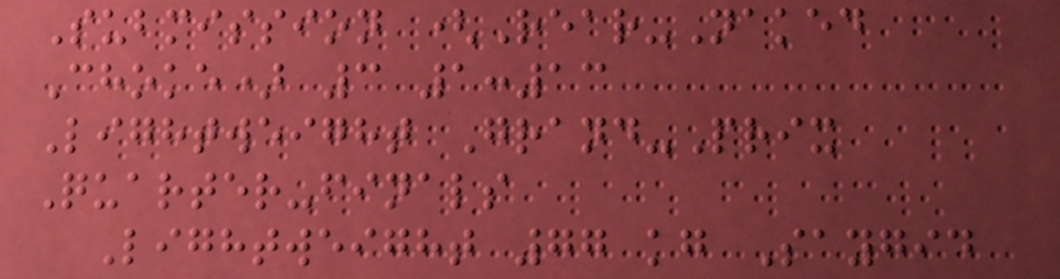Submission (Rear-Naked
Choke) 3 1:13
Lightweight Grand-Prix
Quarter-finals
Lightweight 77 kg Saygid
